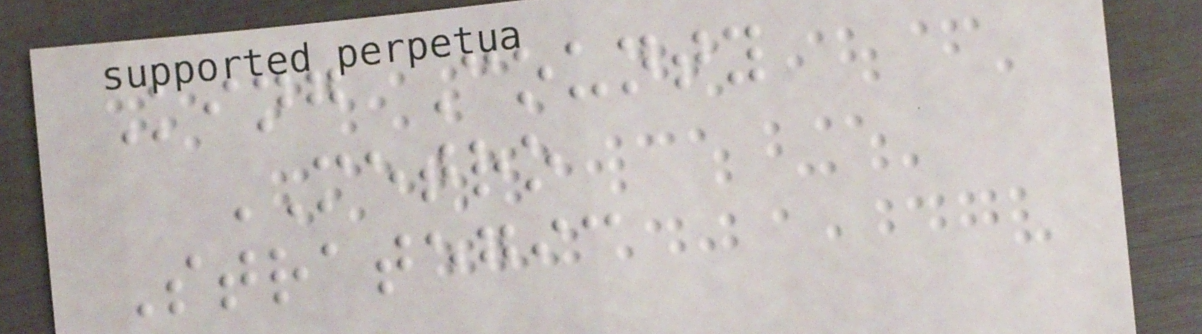King County
METRO
Strategic
